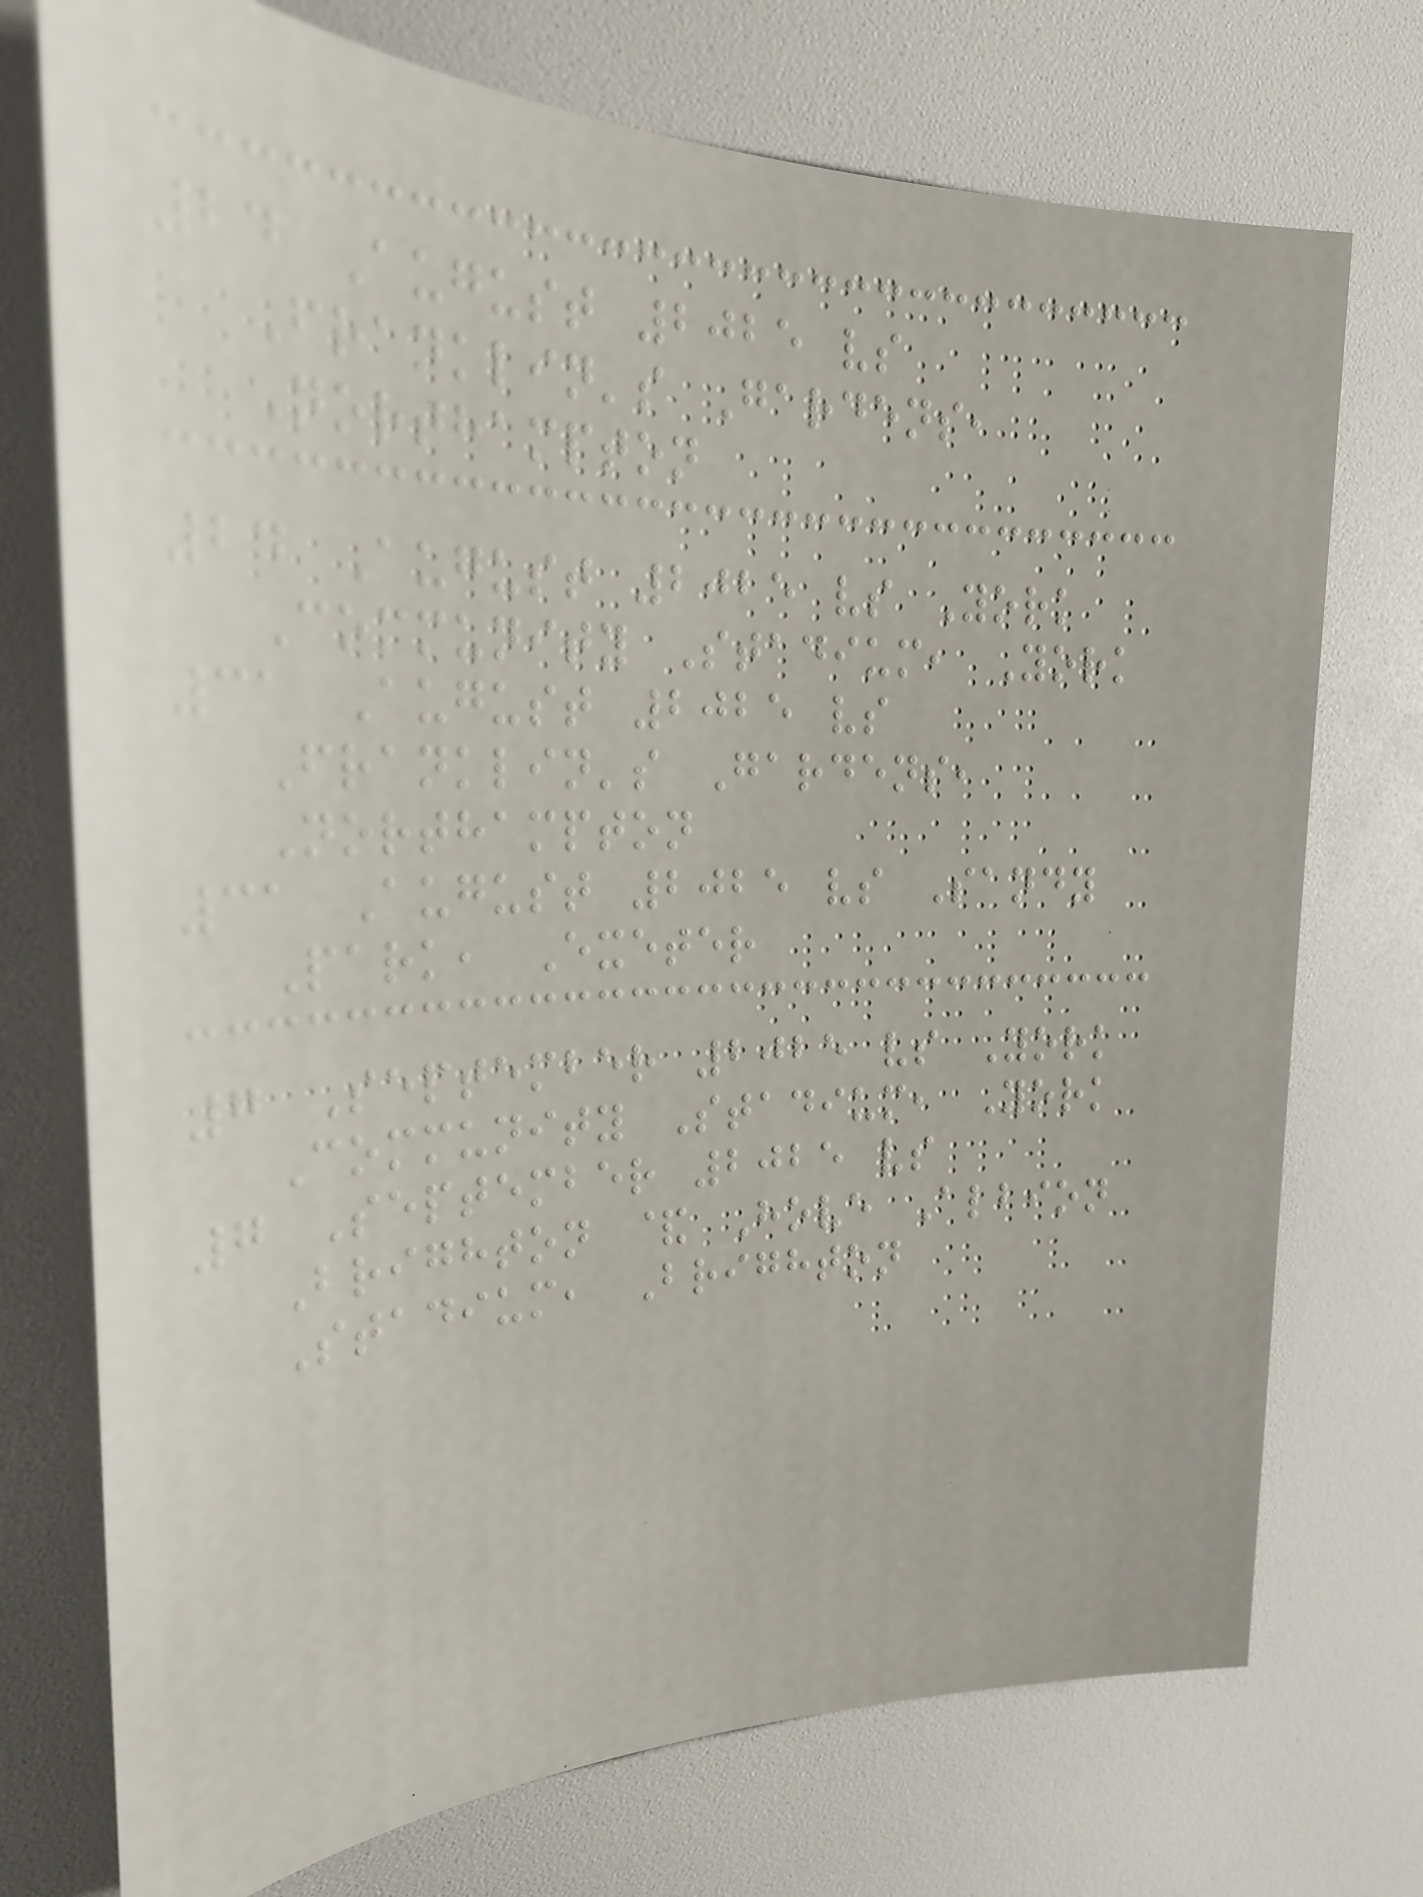24 August 2025 vs
Franklin's Gardens,
Northampton
24 August 2025 vs York
Community Stadium, York
31 August 2025 vs
Franklin's Gardens,
Northampton
31 August 2025 vs Sandy
Park, Exeter
7 September 2025 vs York
Community Stadium, York
7 September 2025 vs
Brighton & Hove Albion
Stadium, Brighton
